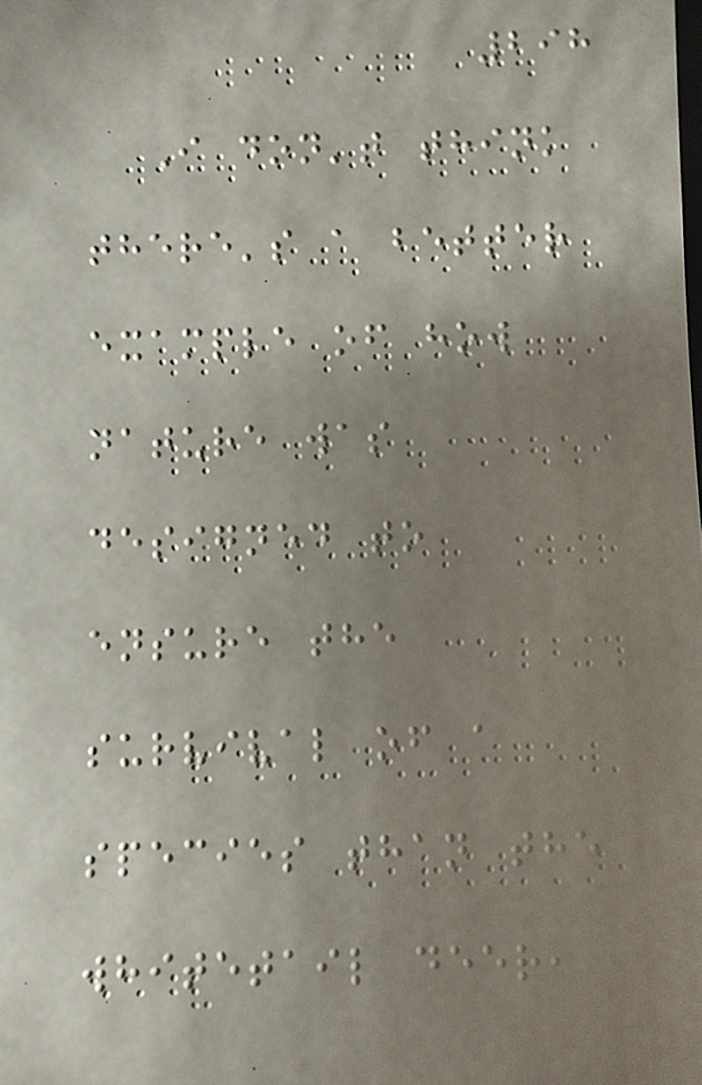298
I don't think
there's a better
example of how
nature was
designed to
ensure the
survival of a
species than the
whitetail deer,
